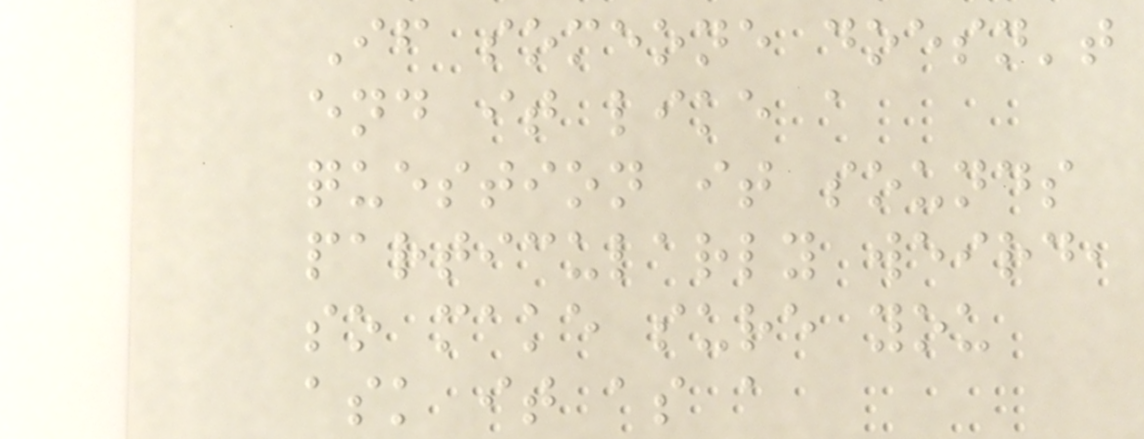If someone doesn't
end it like a
question it sounds
particularly weird,
so make sure you
ask it as a
